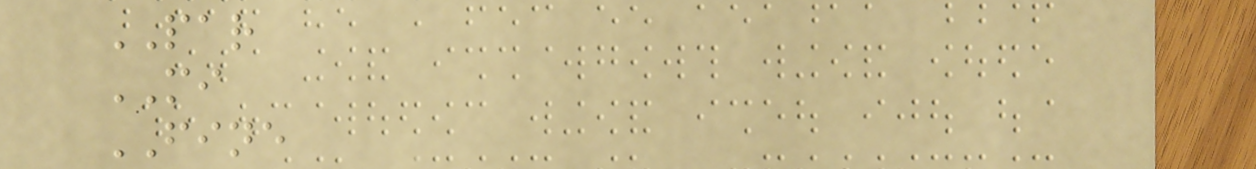PAR
MI
FINE
